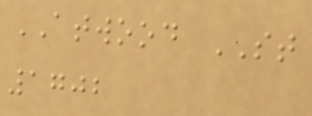ATWOOD ST
1702
